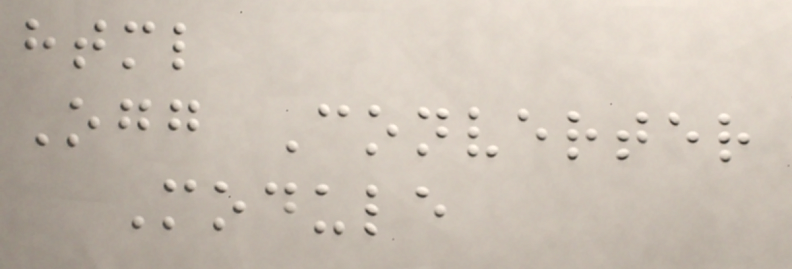html
Ogg Converter
Module
